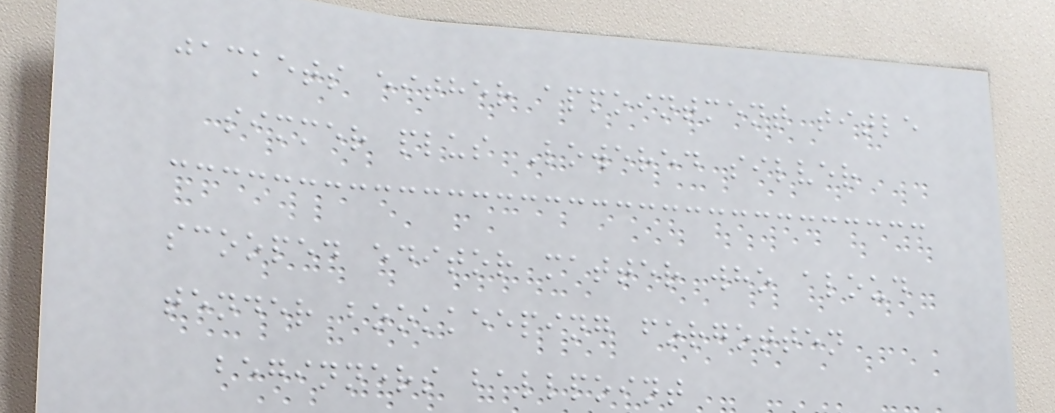jackets either appointment title
simmer plus Lowered silver
scooped editor matter who aloud
tender bookkeeping forgotten
beginners ballpoint
